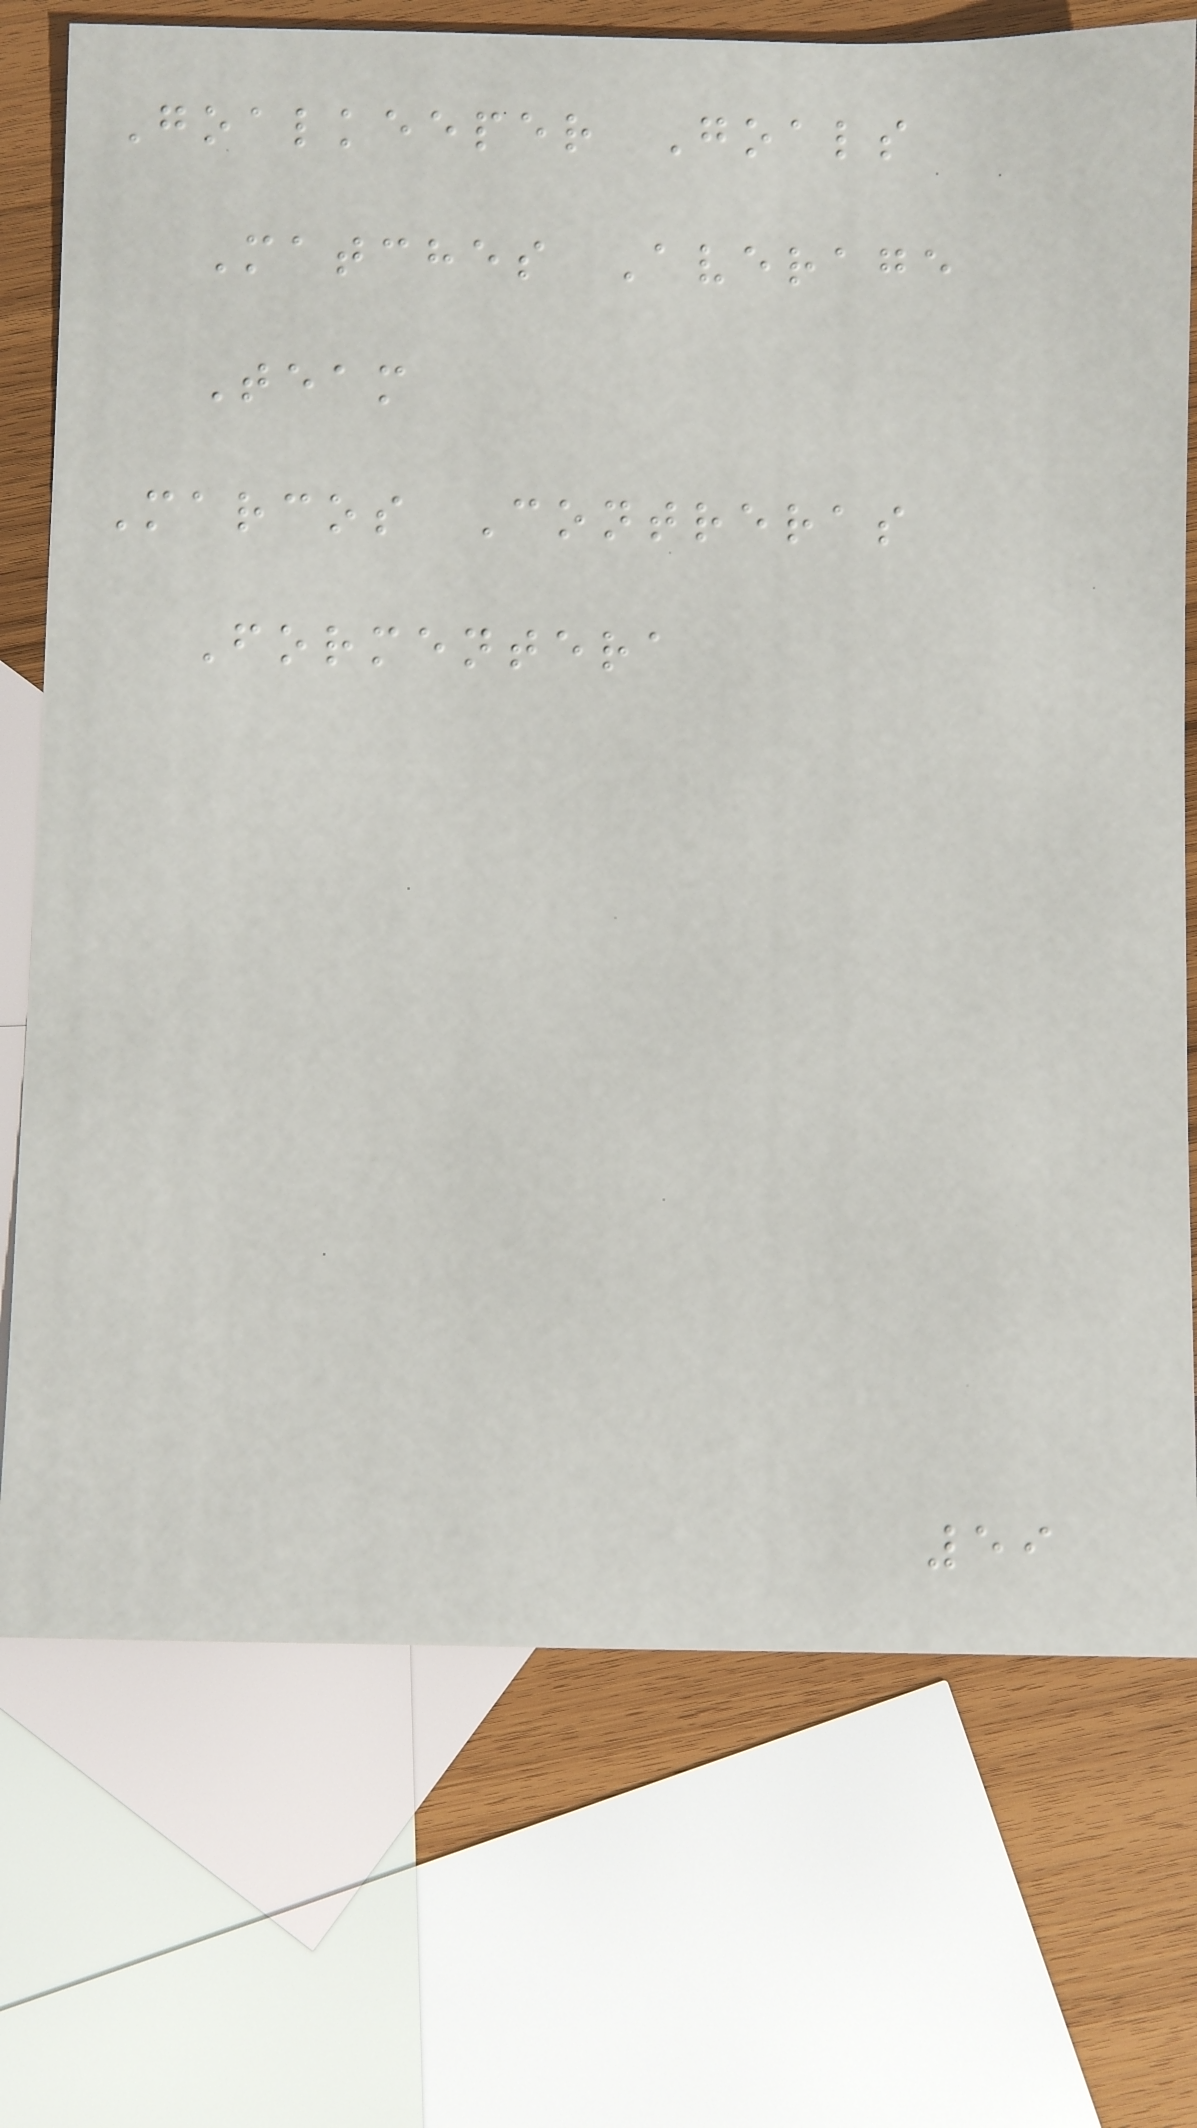Goalkeeper Goals
Matches Average
Team
Marcos Contreras
Formentera
59
